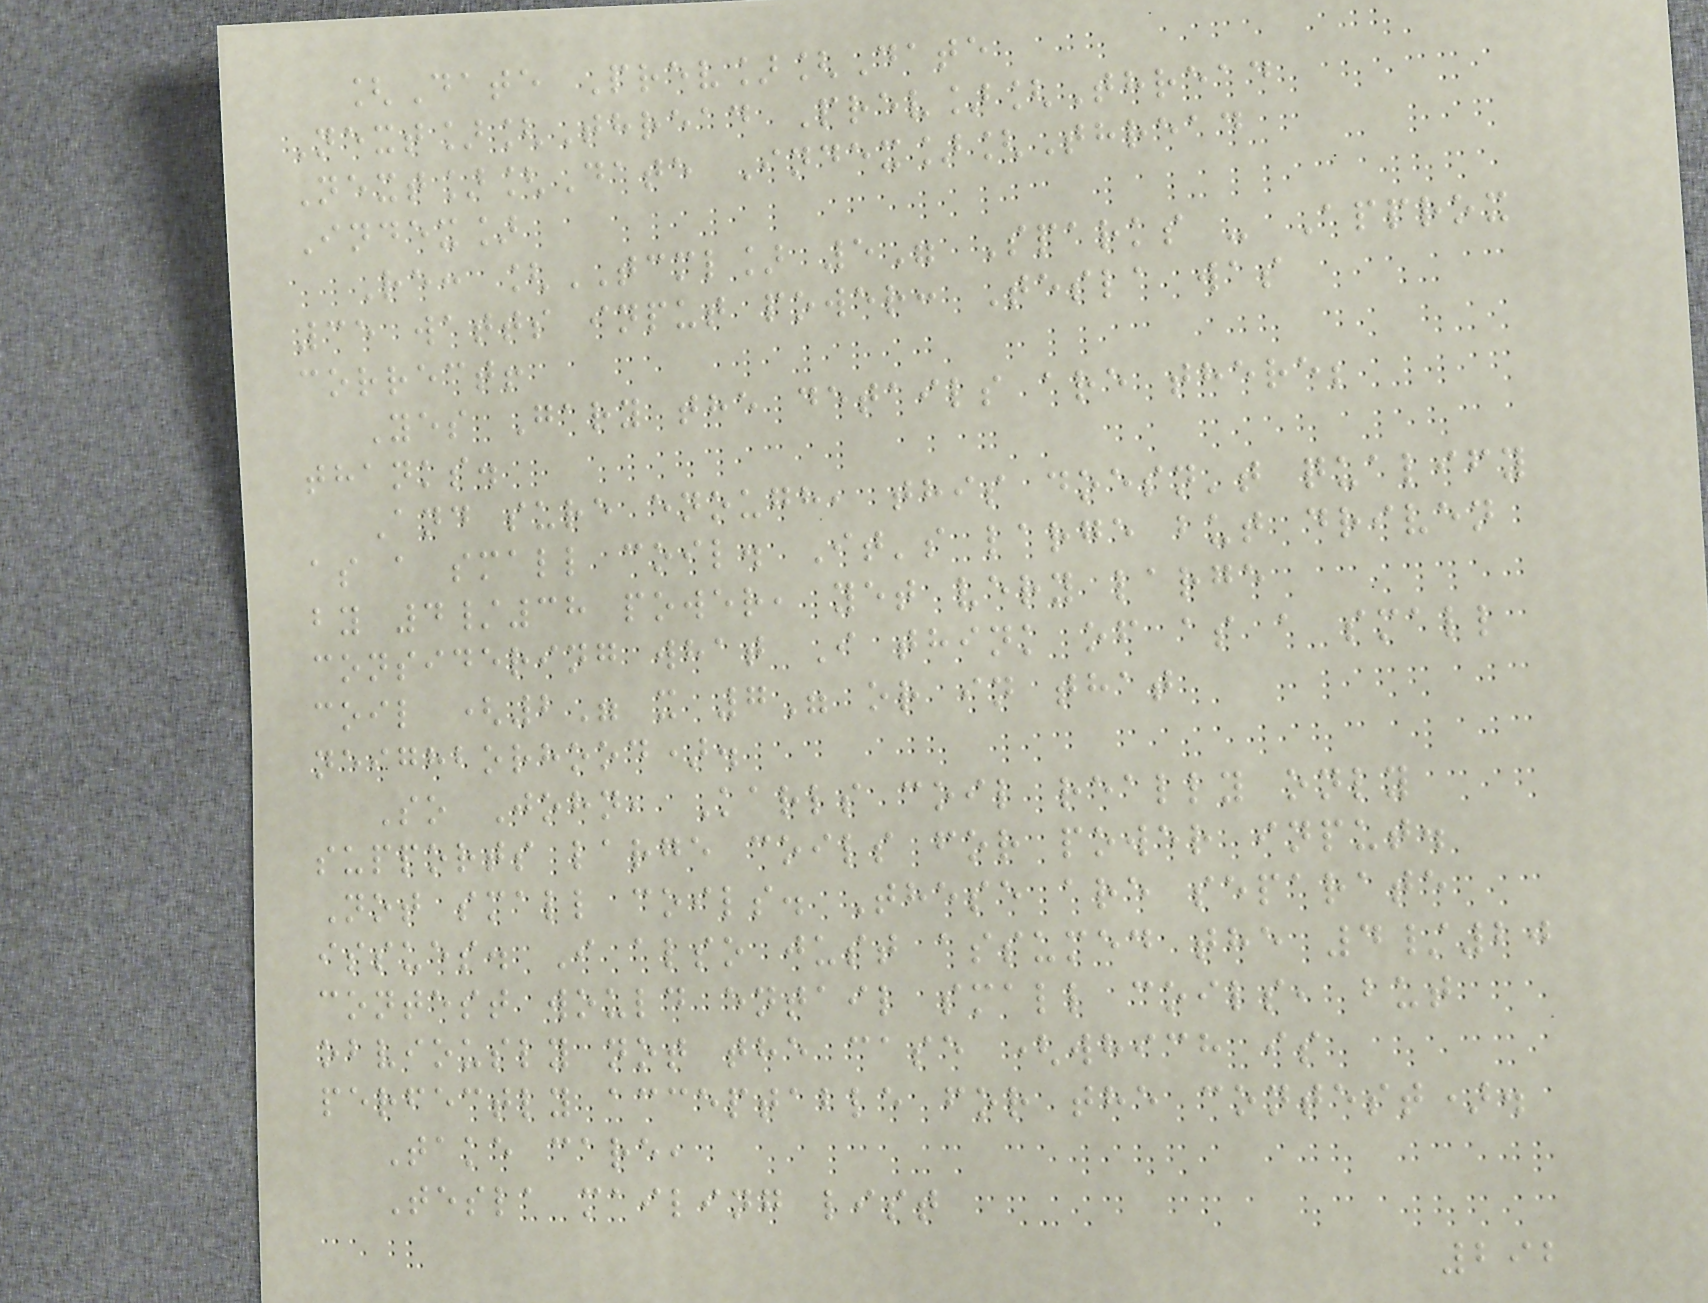[Date Prev][Date
Next][Thread Prev][Thread
Next][Date Index][Thread
Index]
Re: [TCML] 5" Sparks - Approx
35 watts input power: Tesla was
correct!
Yes Gary the details are there;
thanks.
And sure enough, this doesn't qualify
as a small coil. It's large but driven
by 4/38 power, yet very large
considering what I think of as a small
coil (2" x 7" or in that
neighborhood).
So John, Karls coil really only
supports large coils for power input.
Not small coils. These are separate
issues. I also just assumed the 4/20
contest would entail small coils, but
obviously not the case (which is
perfectly acceptable for the contest).
Take care,
Tesla mailing list
292
